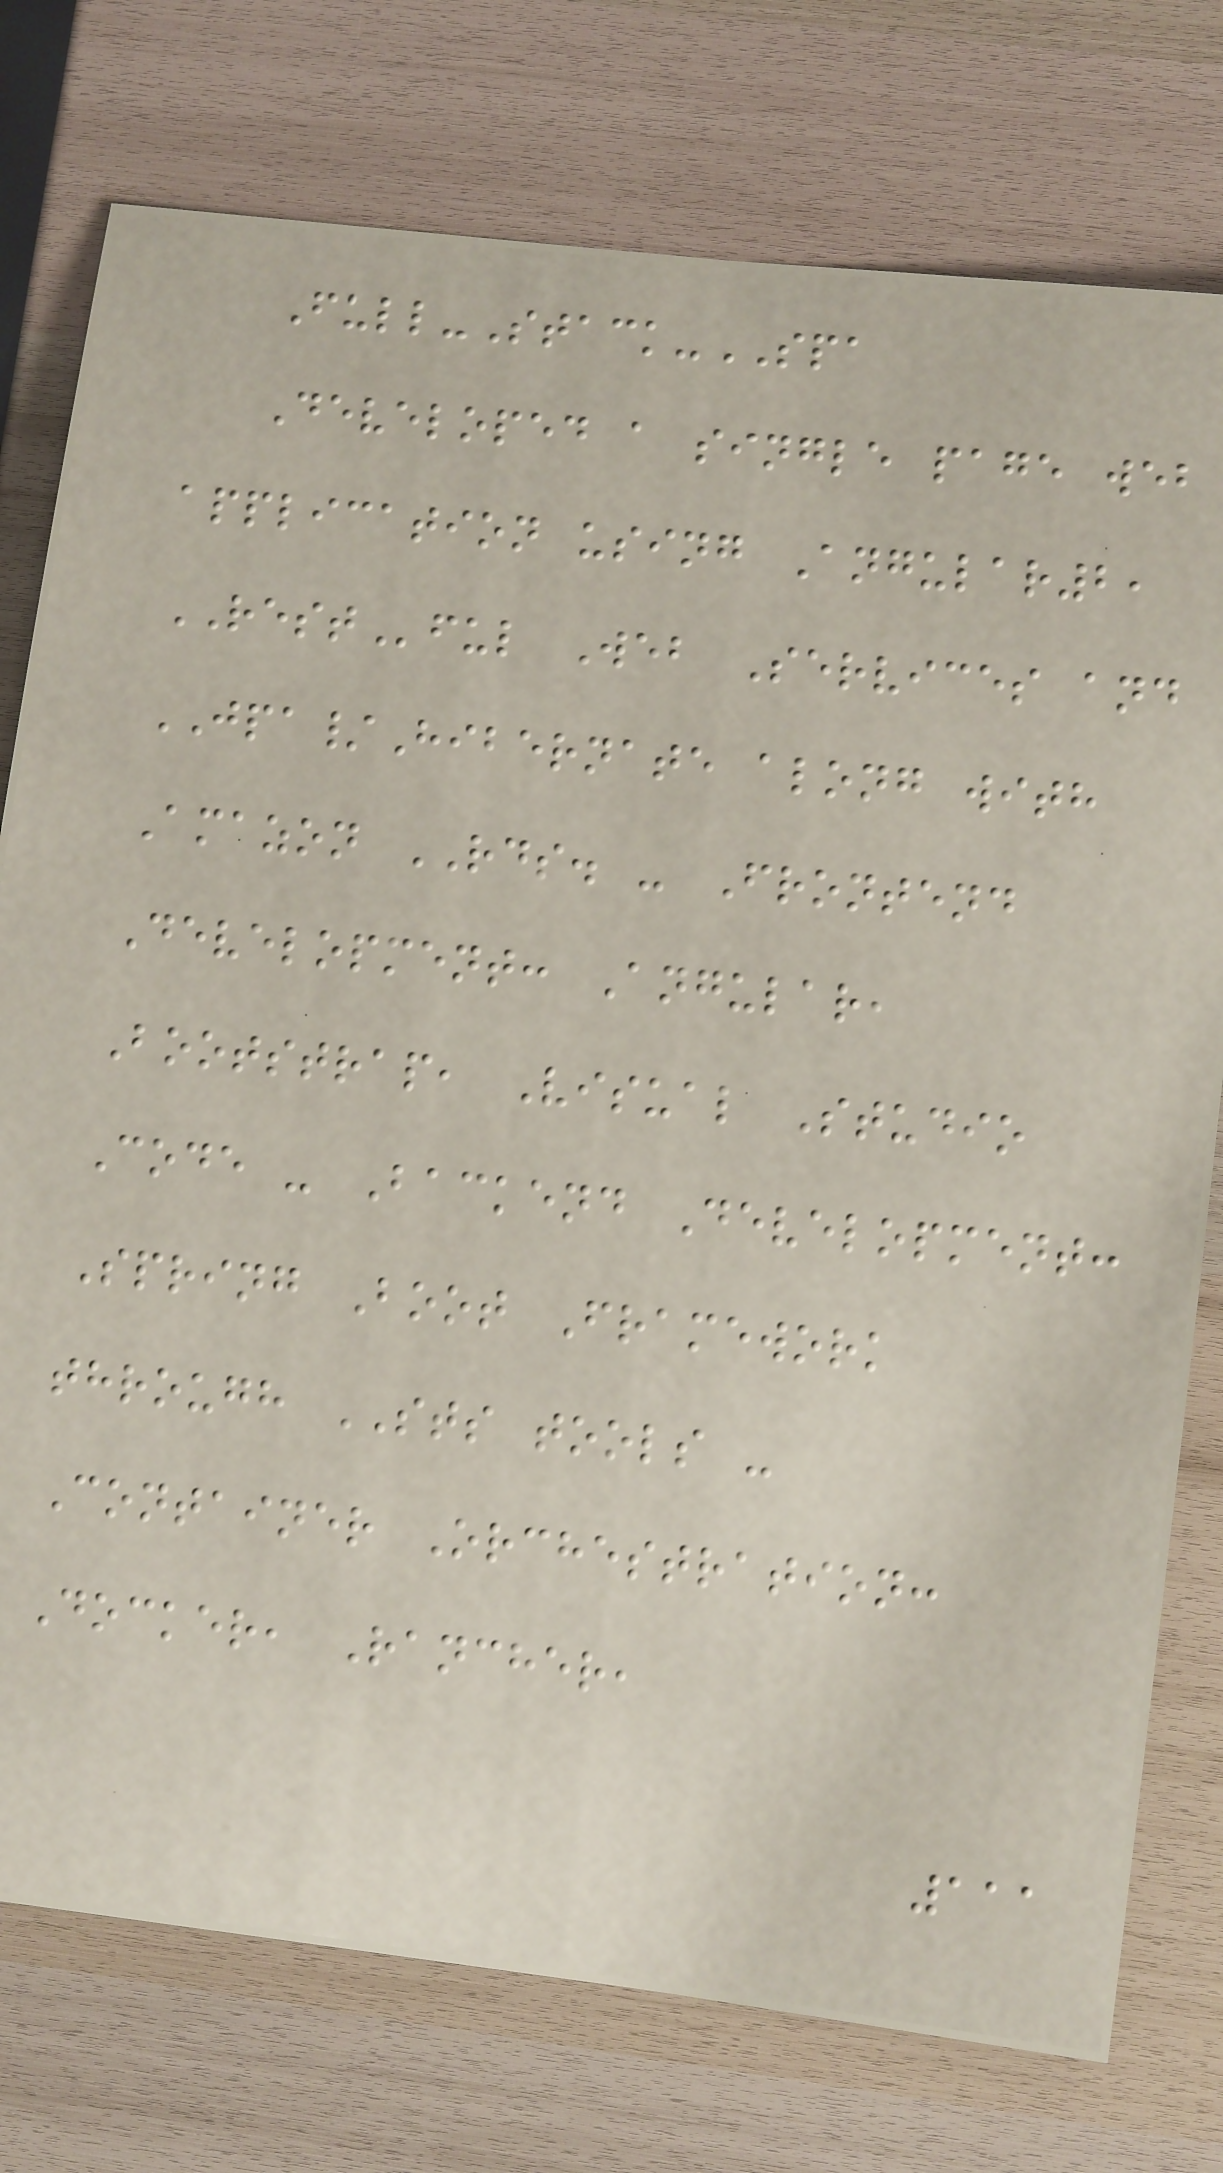Full-Stack-SPA
Developed a single page web
application using Angular2,
RESTful Web Services and
JPA/Hibernate along with
Amazon RDS. - Frontend
Development: Angular,
Bootstrap, Visual Studio
Code - Backend Development:
Spring Boot Framework
through STS tools -
Container Orchestration:
Docker, Rancher,
111
